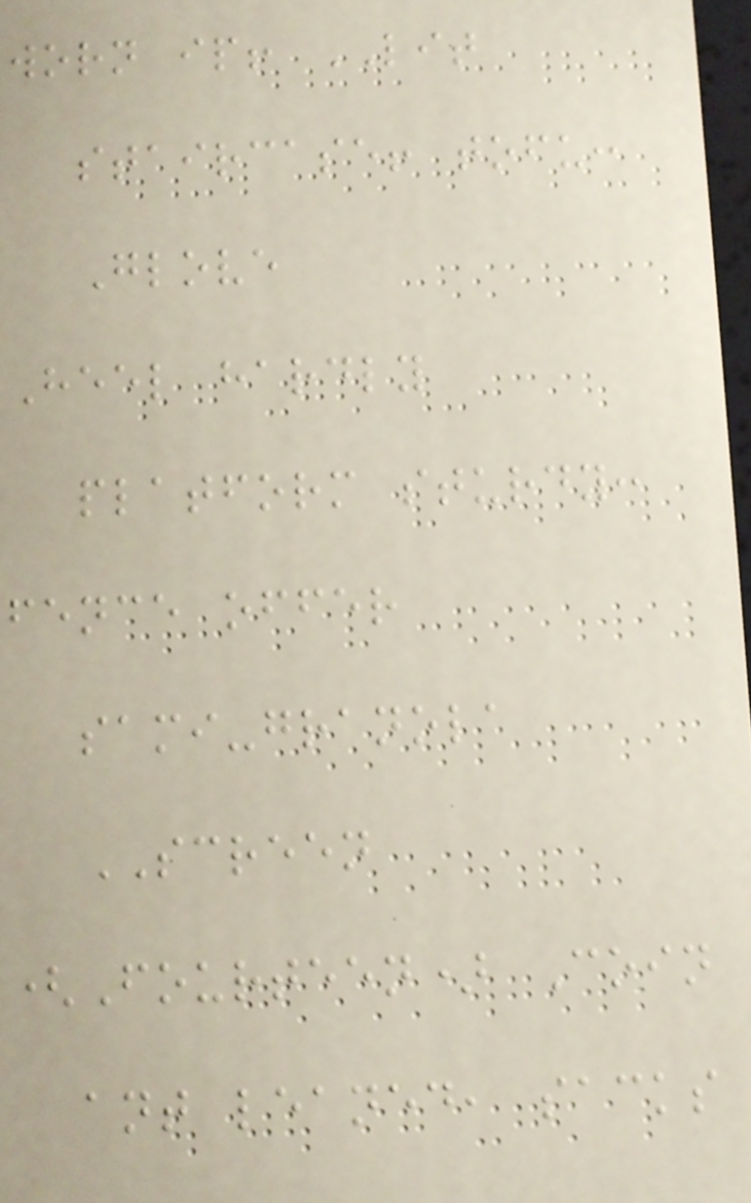worn ip! LIT
staircase! tofu:
Glove
Heel hardly
platform sturdy:
fence offer
sami-granola
SCREEN
(Fourteen) Coin
ant leaned, sacks
